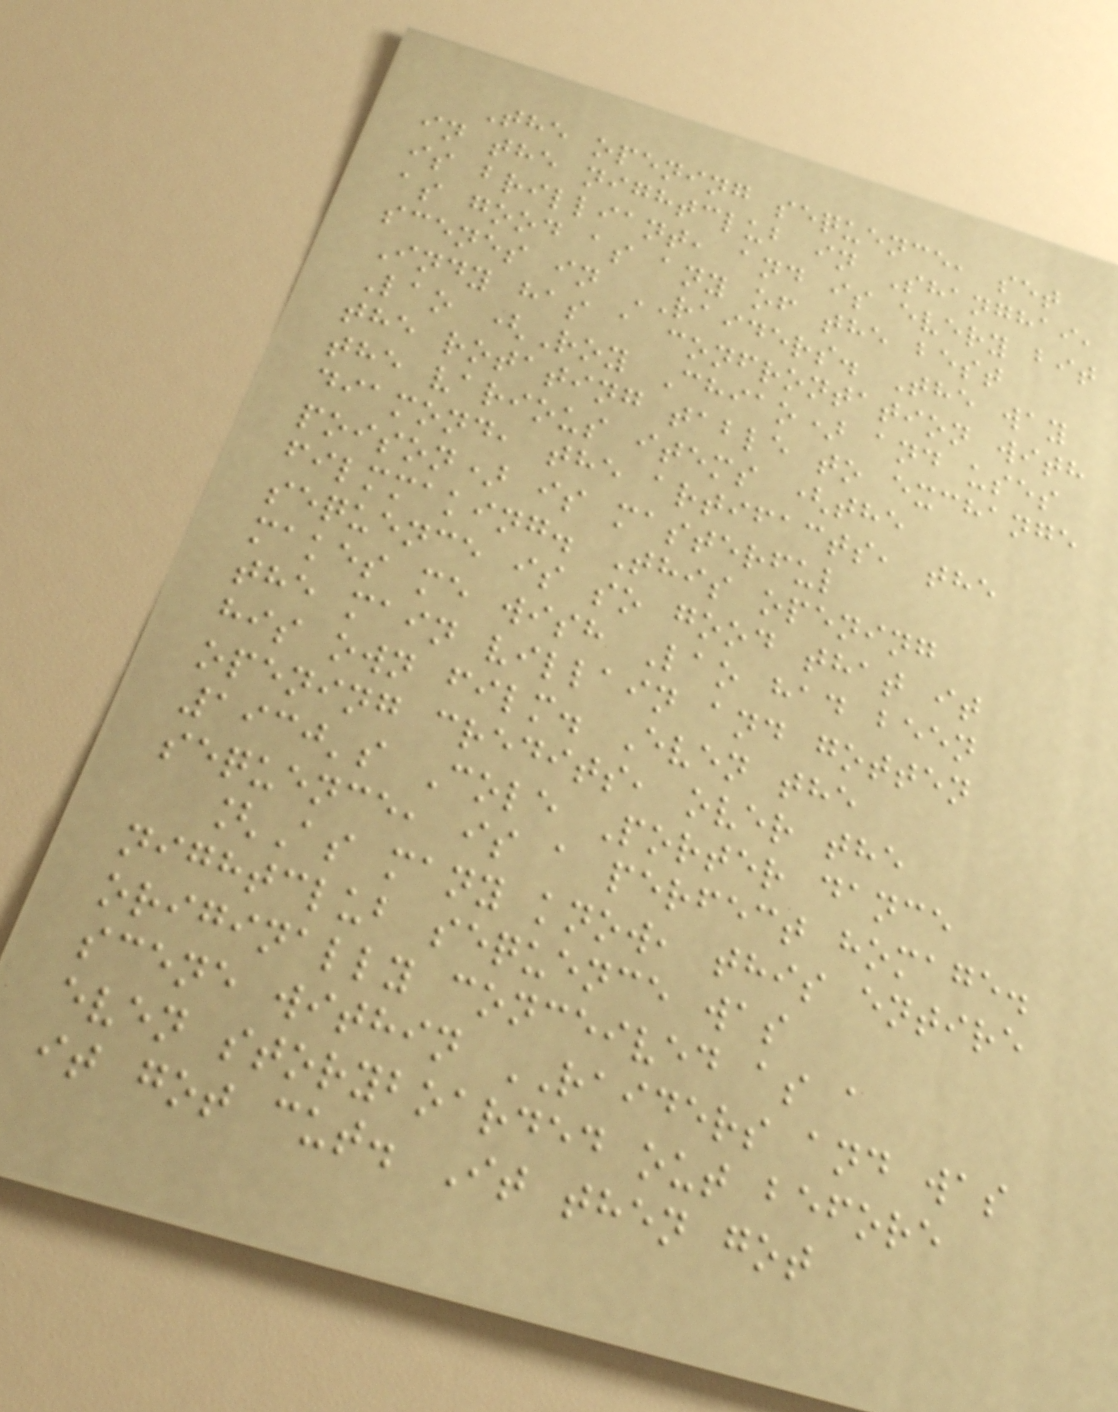The opening sequence, set
in the nightclub in Shanghai,
is brilliant, and is every bit
as good as any of the best
scenes in RAIDERS. The way
Indy has a confrontation with
Lao (Roy Chiao) and uses
the rotating table to exchange
the various items (the
diamond, the artifacts, the
poison) is masterful
filmmaking. This opening
sequence is so good that it
makes me wish Lao had been
the main villain and gotten
his own film. Even the
opening credits, over the
1930's Cole Porter dance
sequence, is a perfect homage.
[As many know, this entire
nightclub sequence was
originally conceived as a
scene within RAIDERS and was
even storyboarded out before
it got cut. It then got
